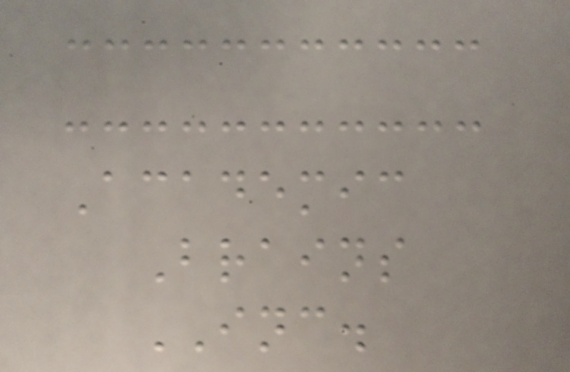Academic
Brains
INC.
